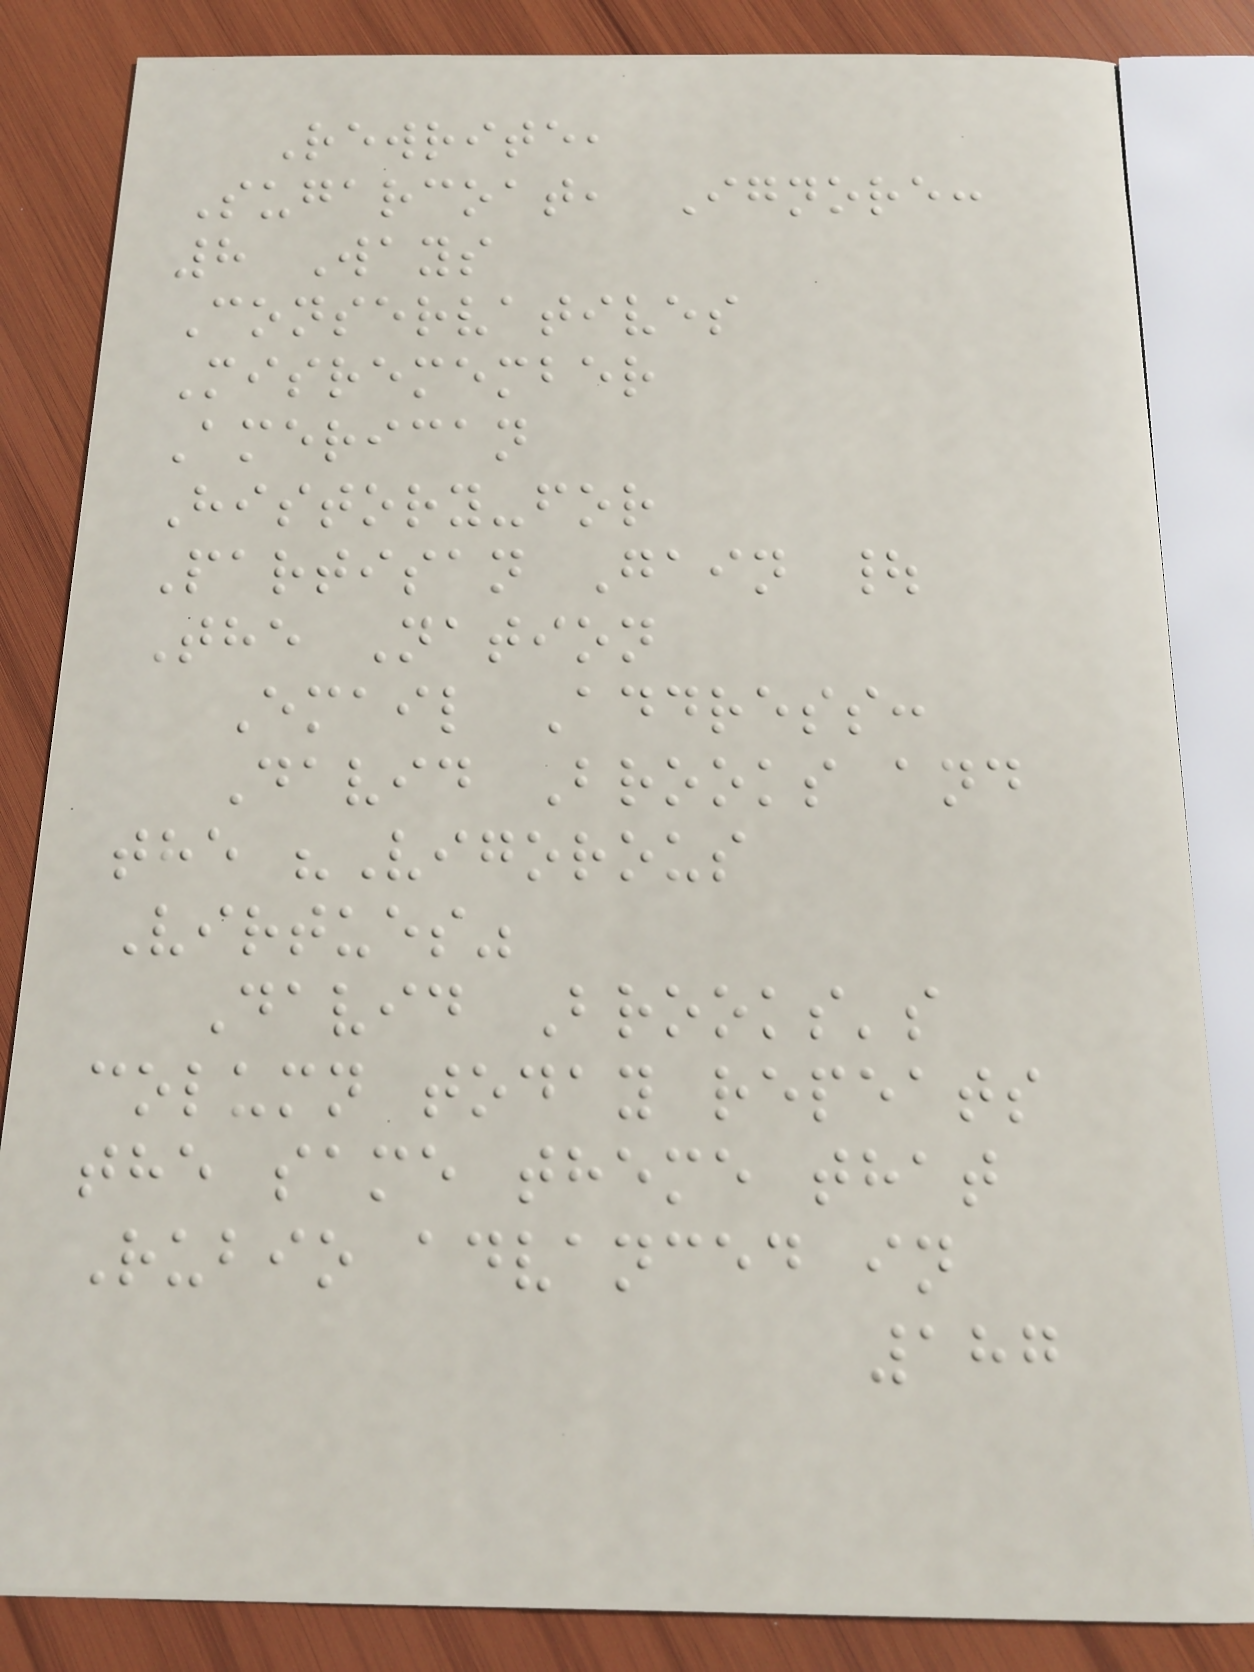Rewrite,
Sugarcoat, Ignore:
8 Ways
Conservatives
Misremember
American
History-for
Partisan Gain |
The Nation
Email Address:
David Brooks and
the "Vigorous
Virtues"
David Brooks's
column today repeats
the same theme that
Rubio advanced in
187
